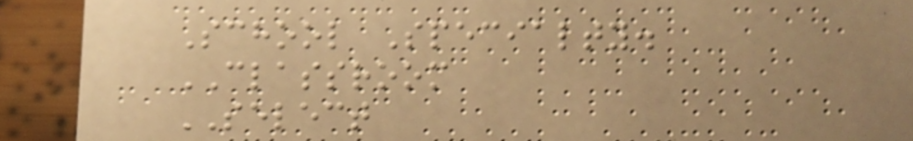School Specialty.
CLASSROOM
SELECT
